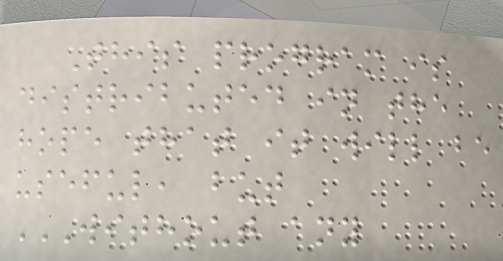This program is
distributed in the
hope that it will be
useful, but
WITHOUT ANY
